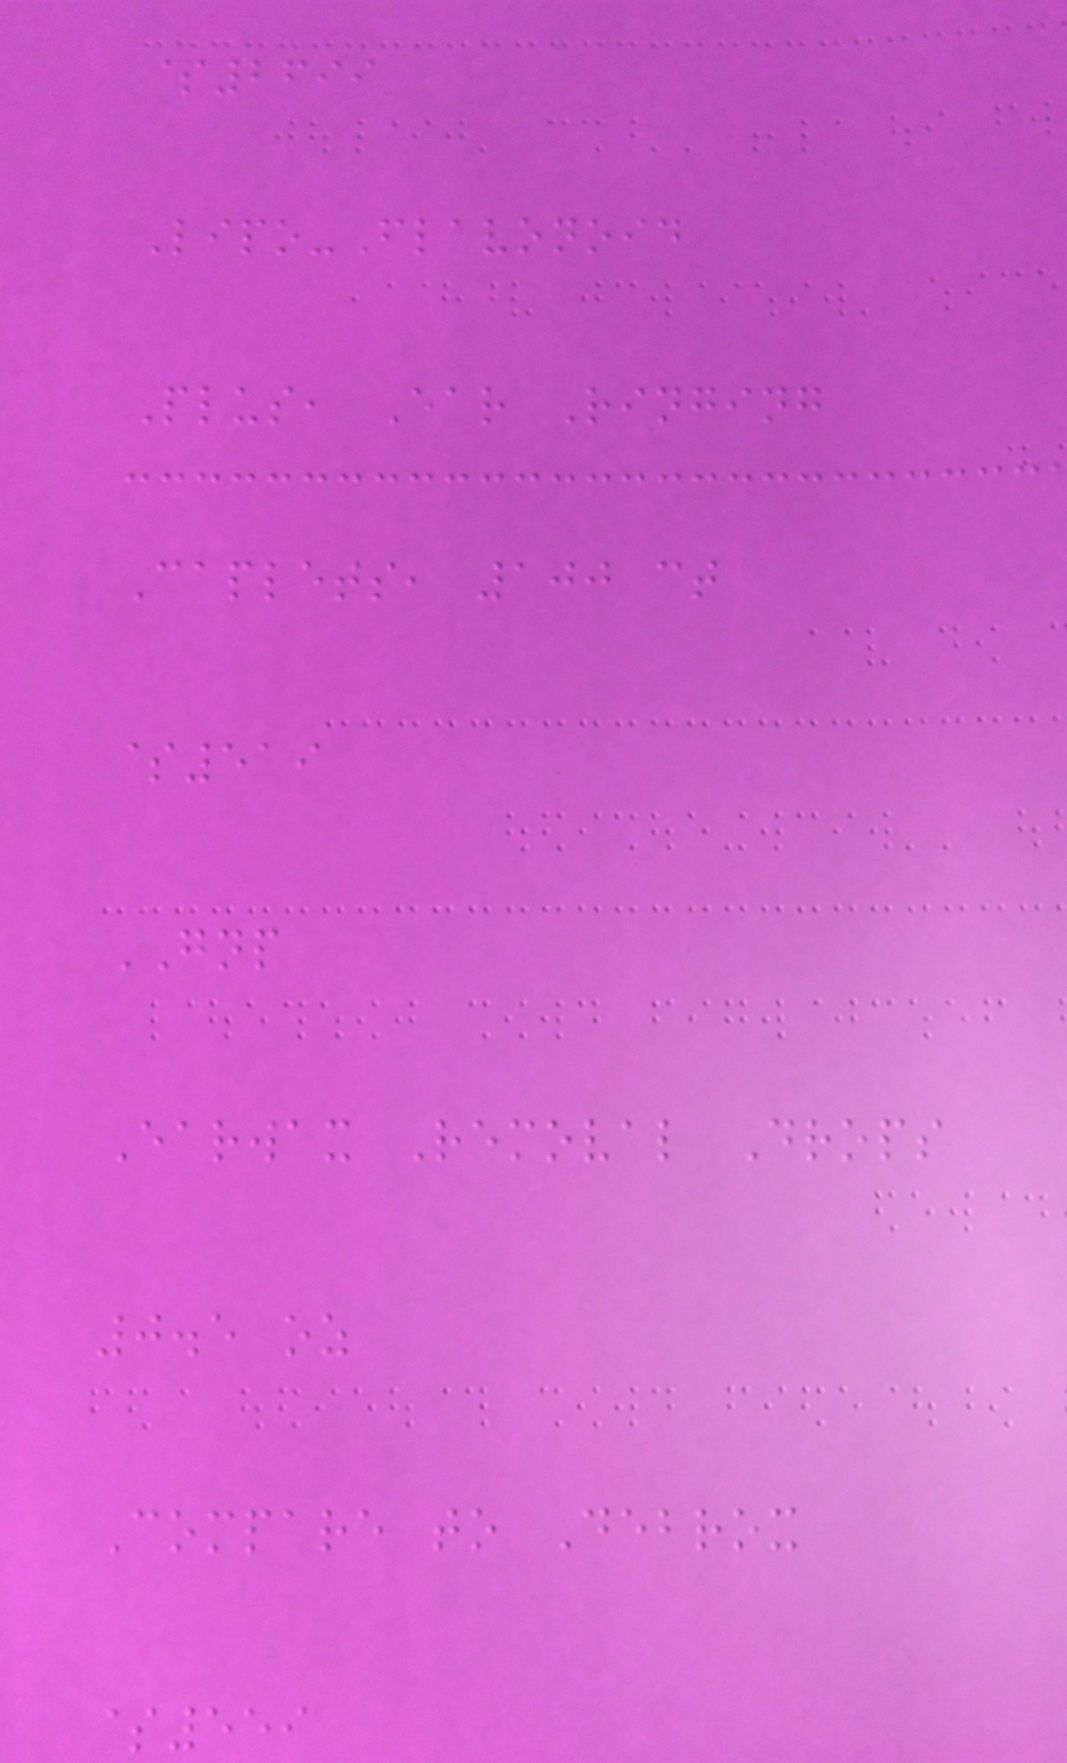$2699
Lipo-Flavonoid
Plus, Ear Ringing
Caplets, 100 ct
$519
GNP
Earwax Removal Drops
0.5 oz
Compare to Debrox
$559
